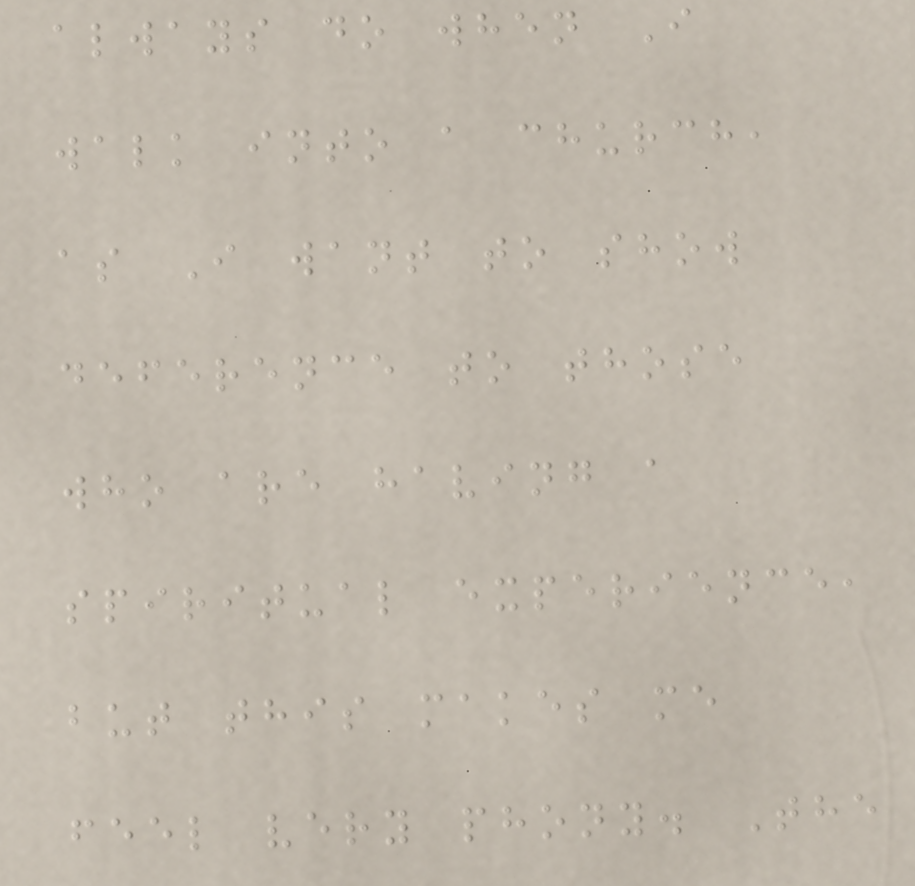always do when I
walk into a church,
as I want to show
deference to those
who are having a
spiritual experience,
but this makes me
feel very phony. The
